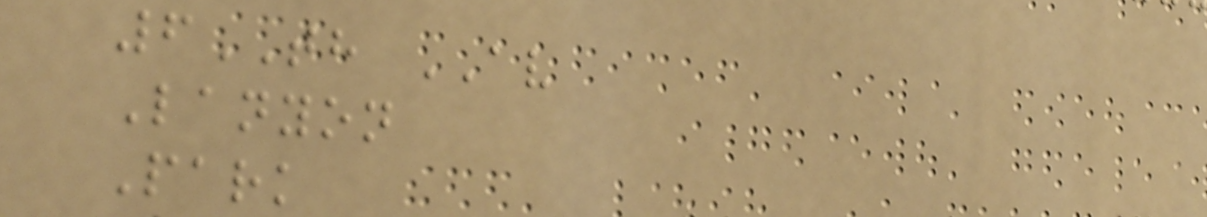6TH AV
Lanyon
Park
